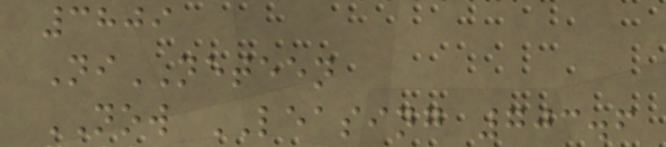3809
NiNETEEN
NOW LEASING 703.6
